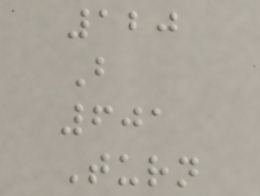120
B
601
Turn
